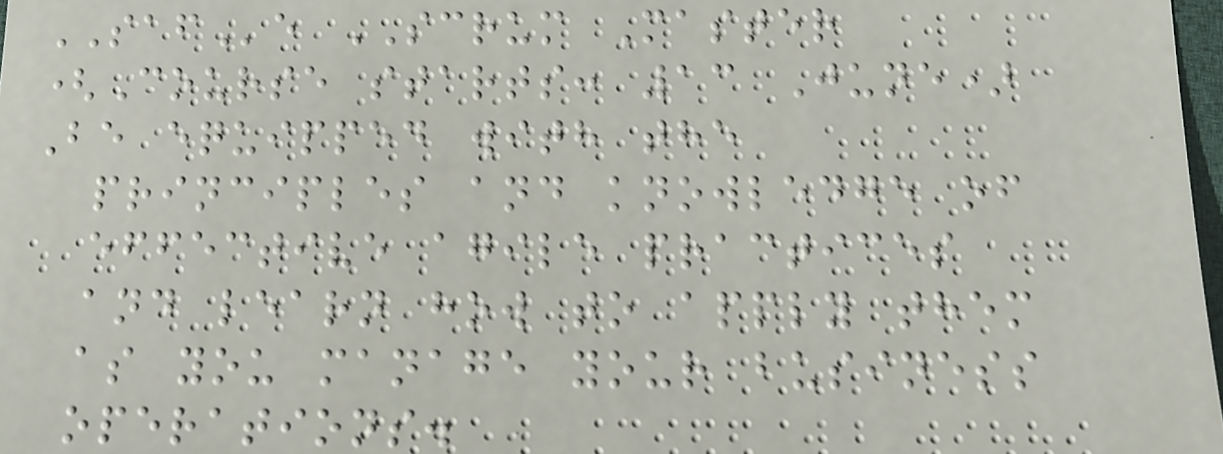SAFe SCRUM Master
(Course starts: 13 June)
Be equipped with the
principles and knowledge of
effective agile practices
and learn how to apply them
as you manage your business
operations.
